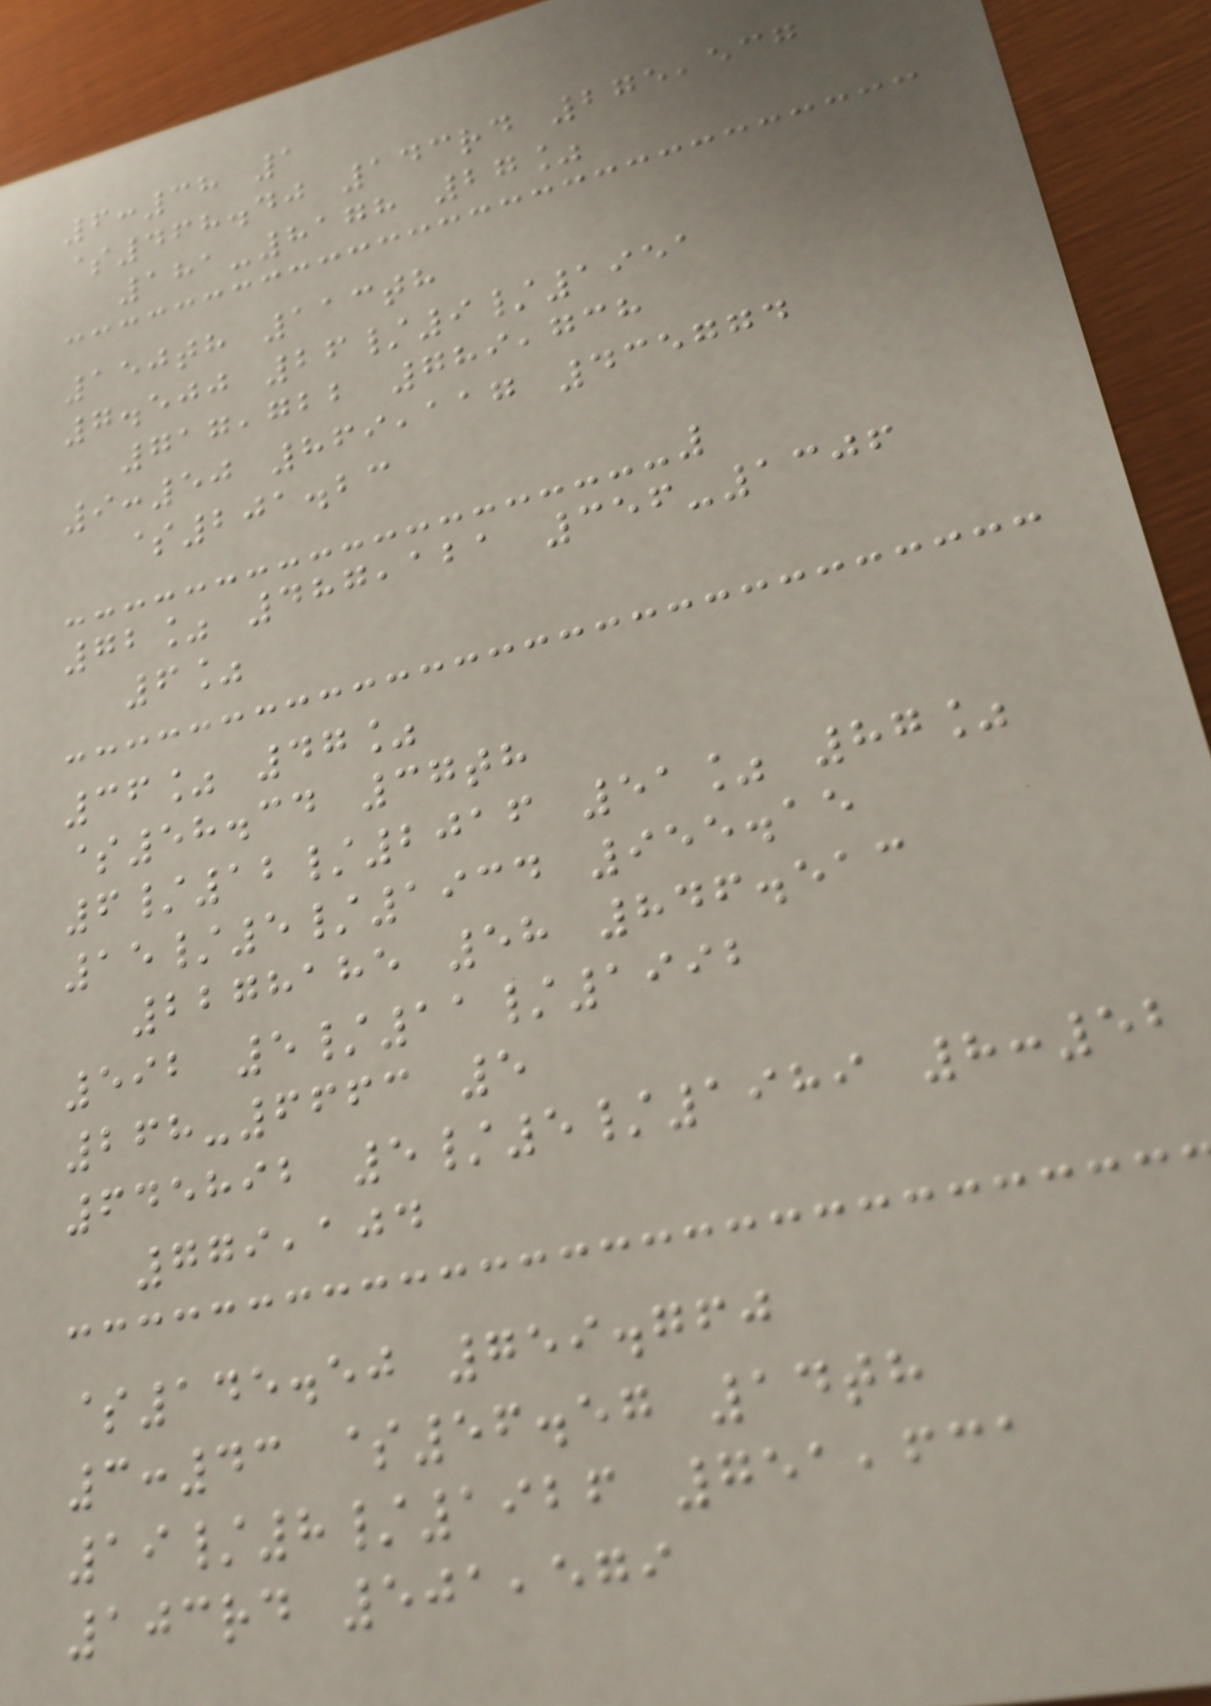6:38 1
$468.40 143rd 275,537
181-8178 27%
150th 113th
7.500 26/9/1951
717,722 789,738
9:50 869,117 435774
$201.23
72% 487,121 356-1306
6%
36% 47%
$58.34 37th
6/12/2016 51% 87%
15/5/1934 955.15
2278185 58 846.513
592 5/11/1992
268-6663 5
645892 5/5/1989 8:52
779,104
$145.50 759.760
3:43 $56.57 14th
19/8/1926 751,631
103rd 501,579
